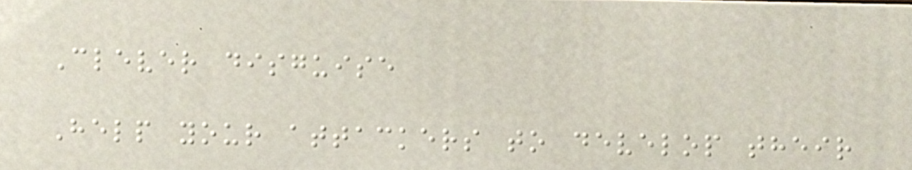Clever disguise
Help your attackers to develop their
